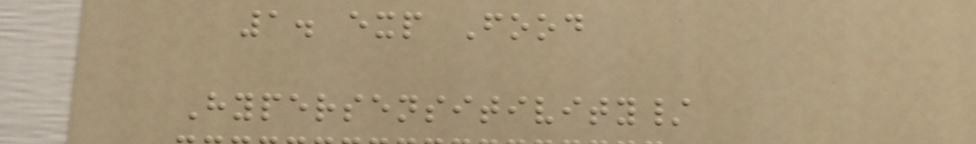1. exp Food
Hypersensitivity/
